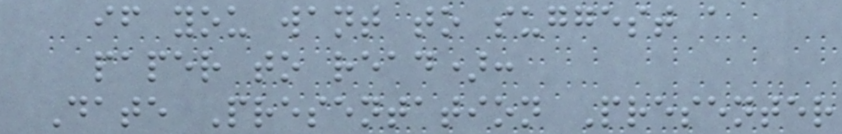if you want to suggest a
paper to read):
Date Presentation Presenter
